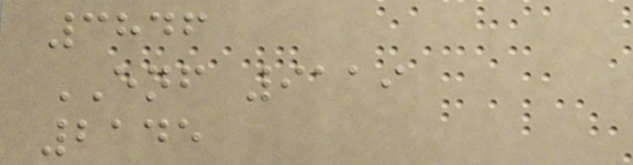3846
ENF 9119
2145
